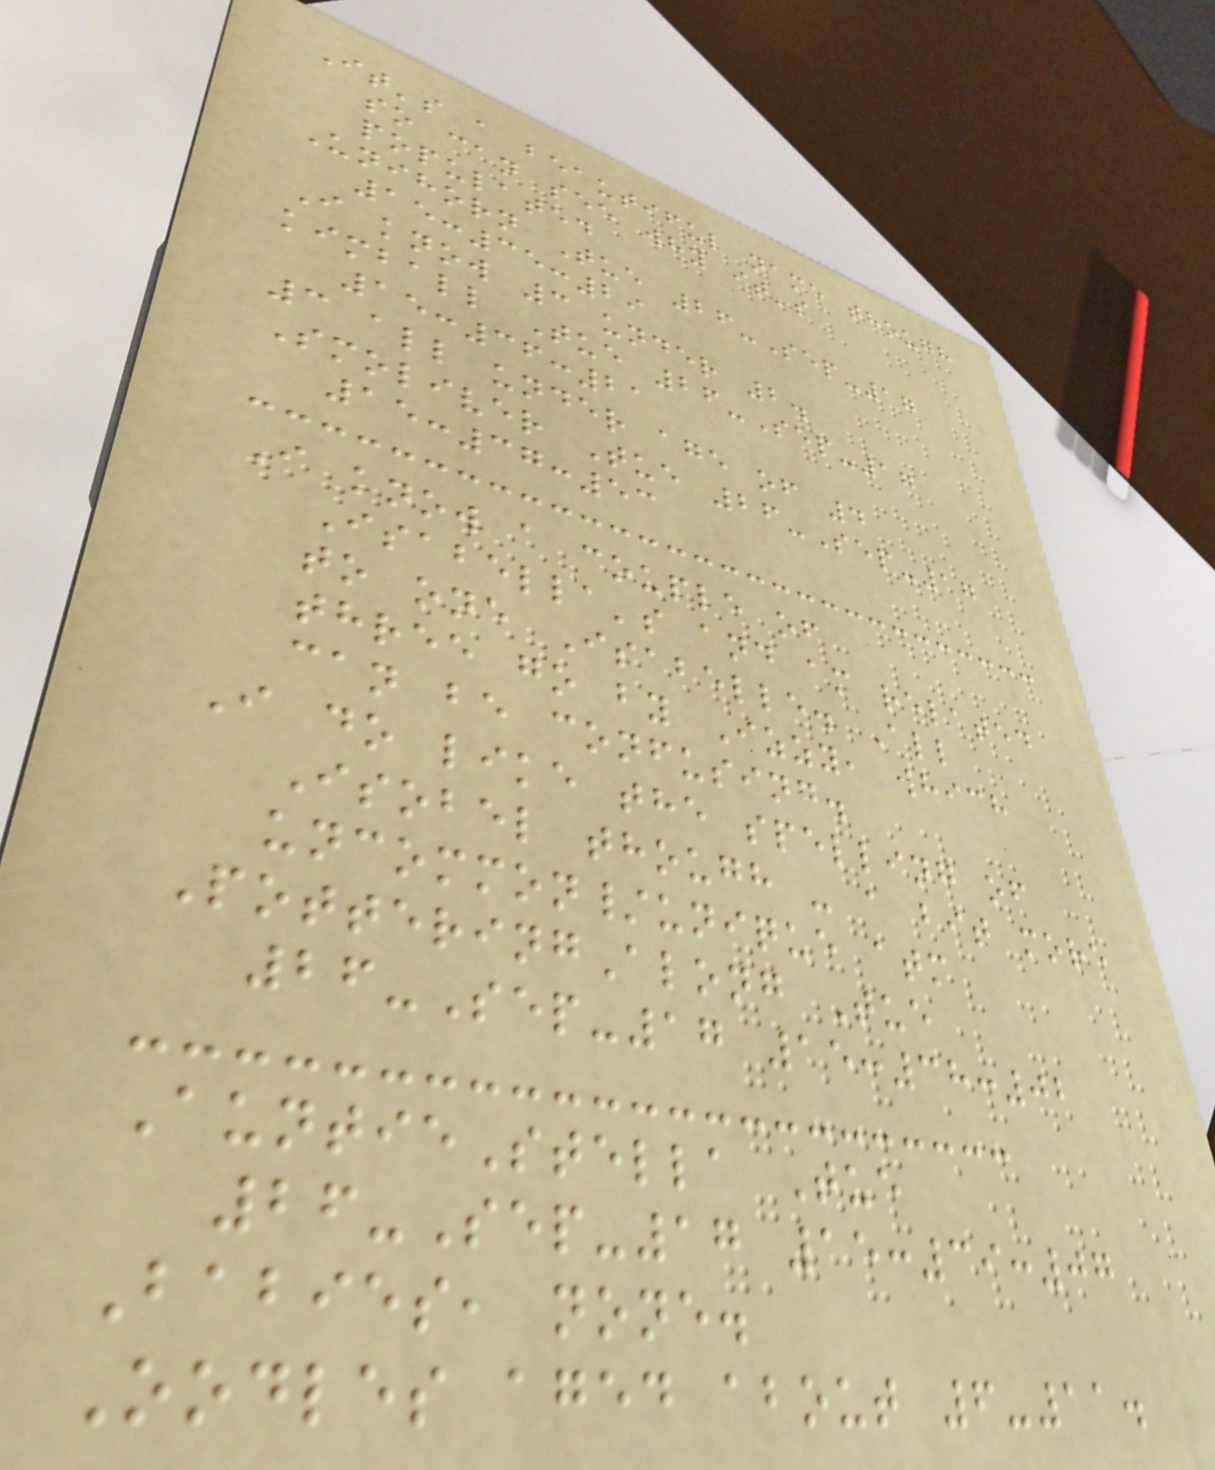It's a beautiful name though
so can see why it's
populated
Unihorn Tue 26-Sep-17
15:35:29
I know 3 under 2.
kimball Tue 26-Sep-17
15:36:21
3 all under age of 4
Smoliver Tue 26-Sep-17
15:37:53
I know a couple of
Isabella's and am related
to one Isabelle. All
three go by Izzy, which
can be confusing.
I do like the spelling of
Isobel though - a bit more
uncommon/unique atm
PotteringAlong Tue
26-Sep-17 15:38:02
AuntieStella Tue
26-Sep-17 15:39:07
Babies, none.
Oodles aged about 6-11.
